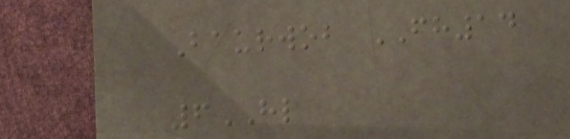Baurwob FH14
6HL
